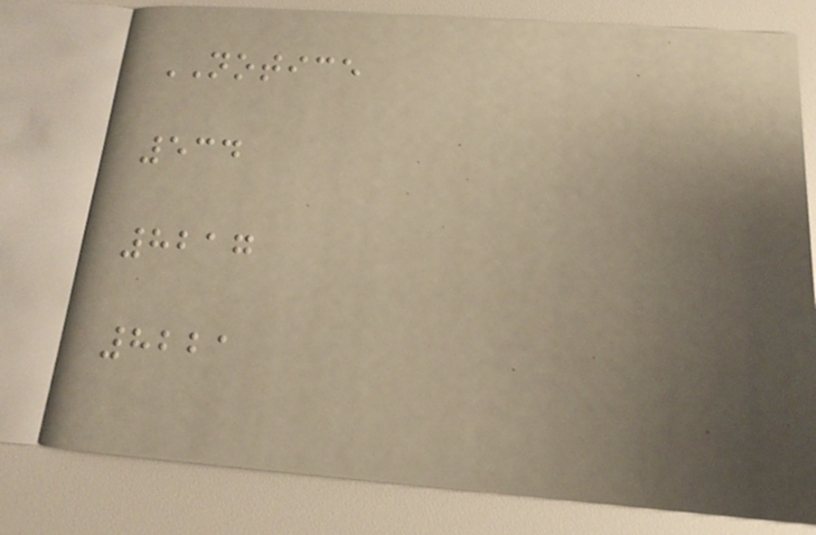NOTICE
534
8217
8221
